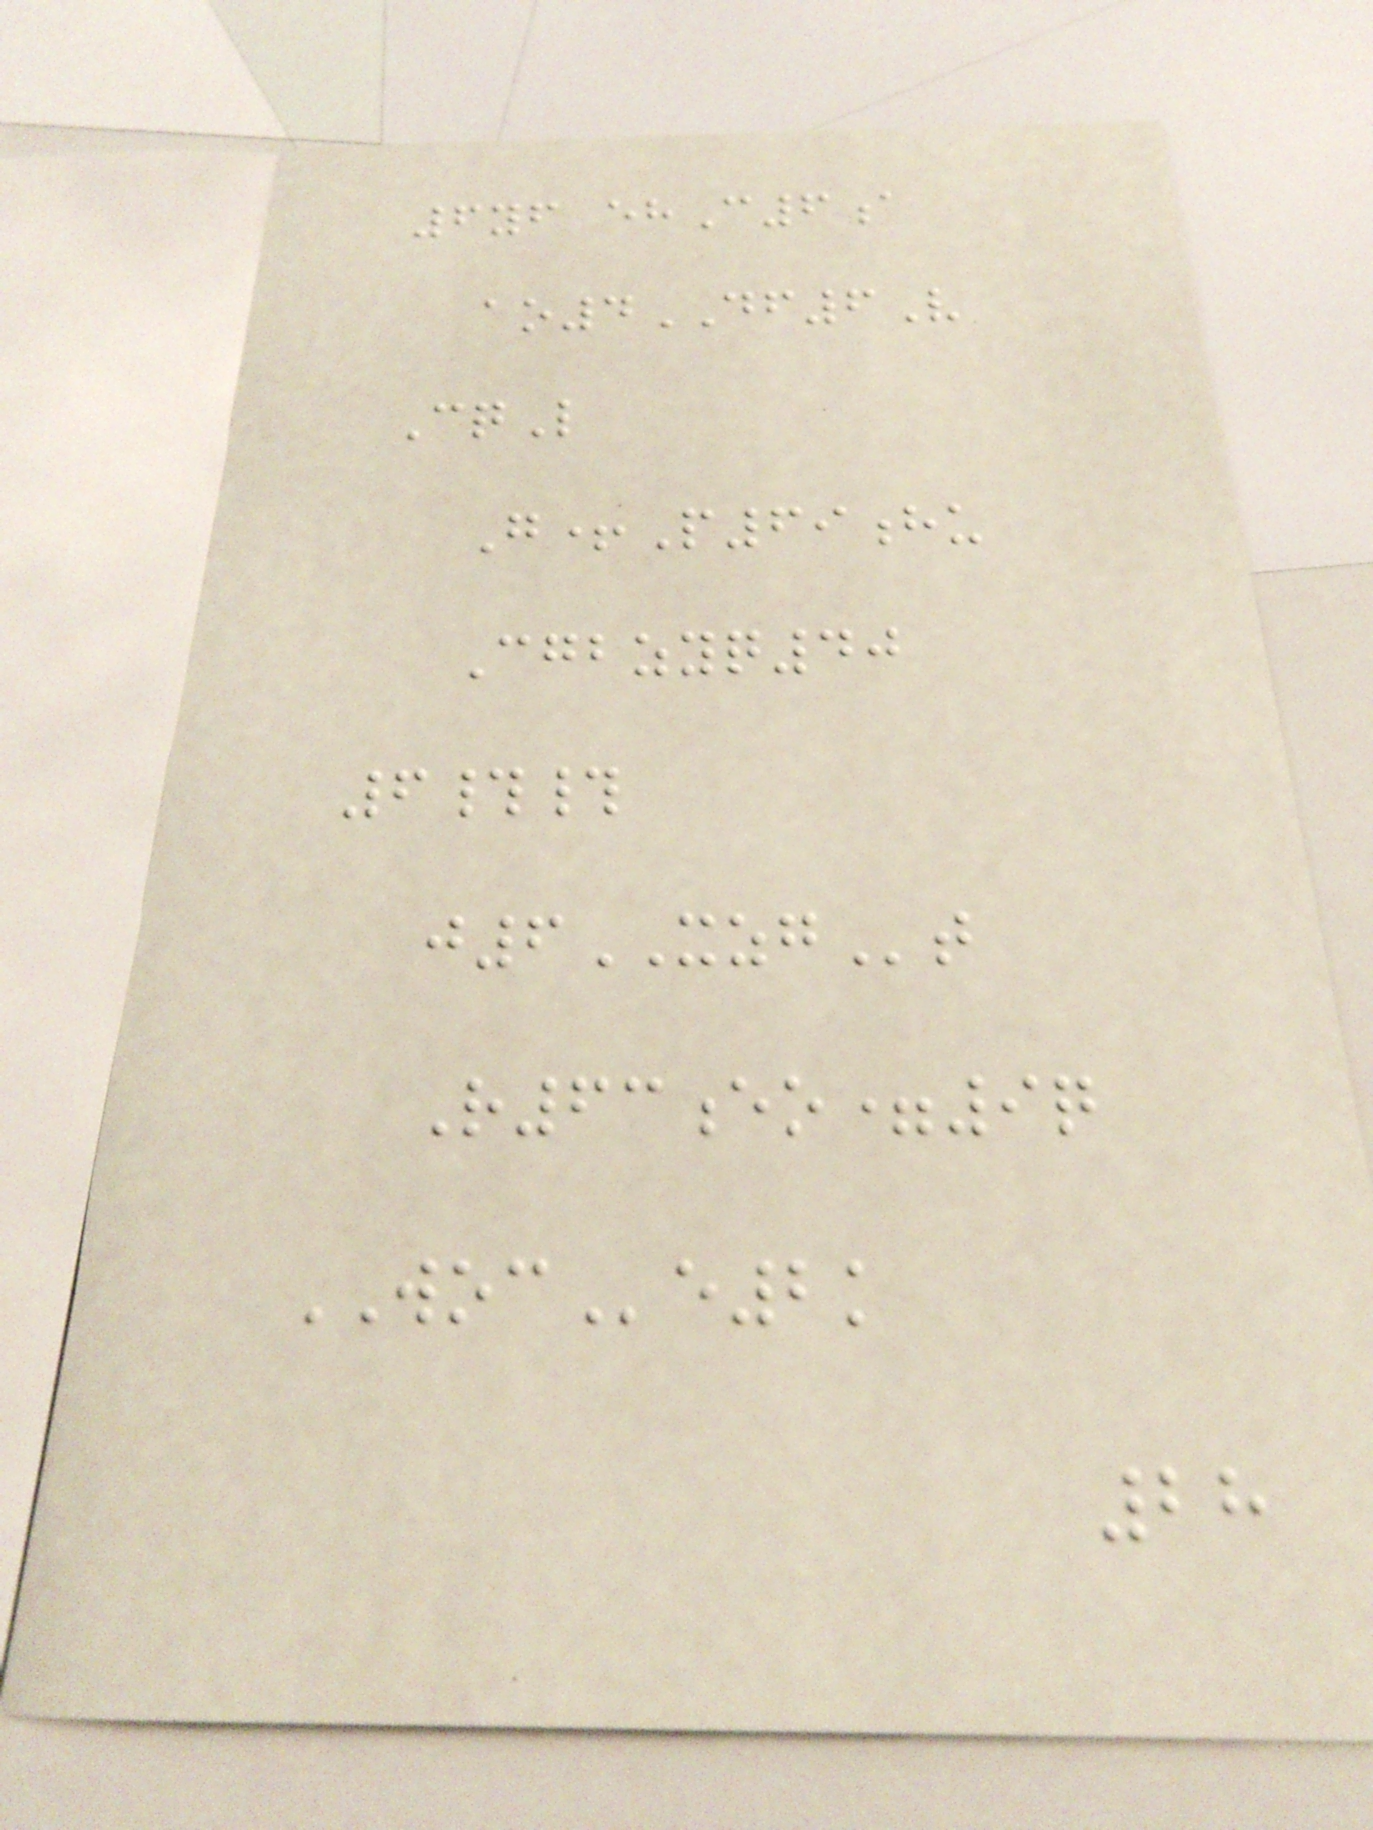6yf ehC6a
ao4DF6V
CqL
G+P69hu
Cgbzyq40
6##
j6XZGt
R63eo=9q
WOCe2k
28
